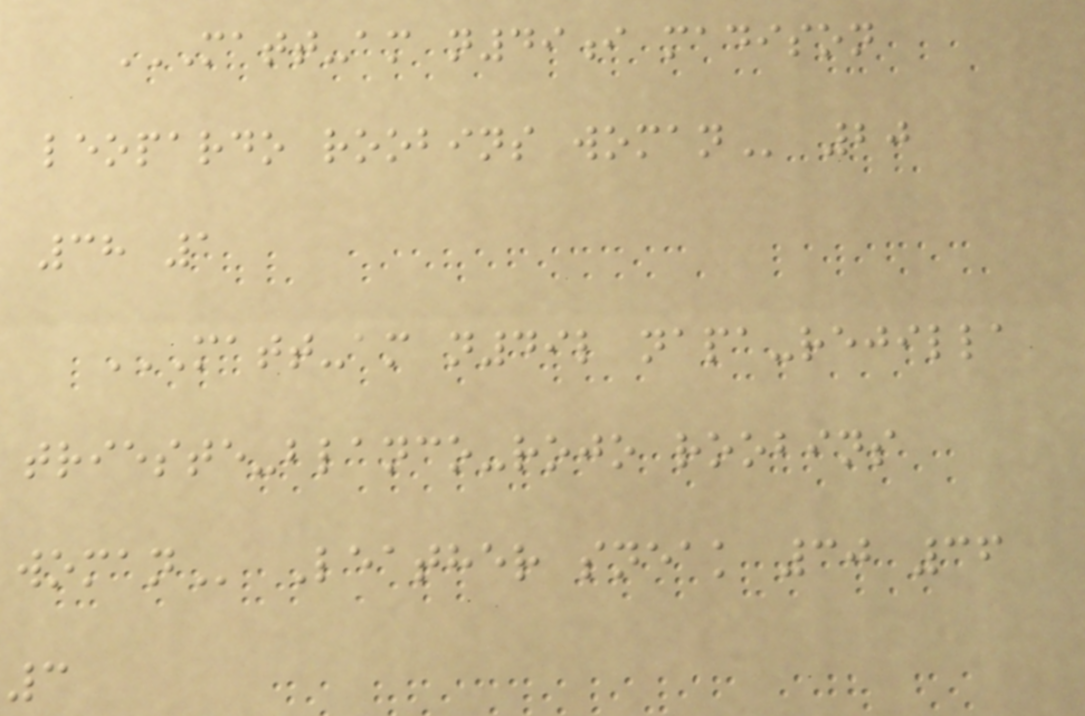MATT-AM N49I MADISON
LEOPARDO ROOBINS WOMAN 20
38 1
MATT-AM N49L NAPA-REJILLA
TRIESTE-BLANCO-ROJO ROOBINS
WOMAN Leather sneak 30 36
3
